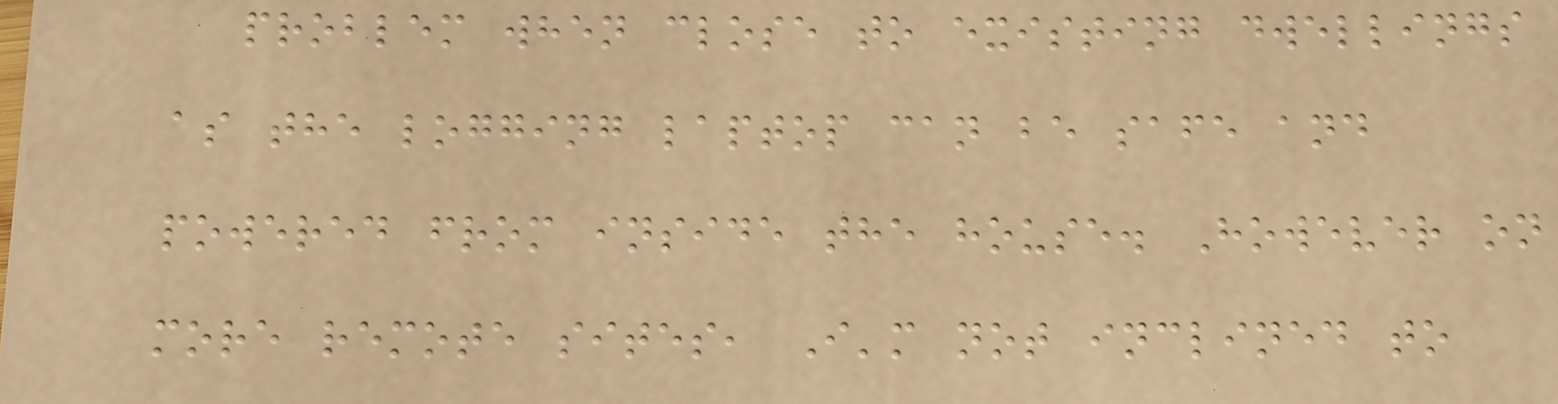problem when close to existing dwellings
as the logging laptop can be safe and
powered from inside the house. However on
more remote sites, I'm not inclined to
